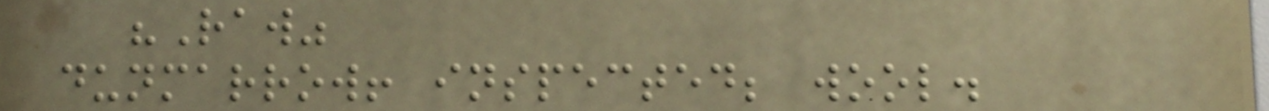"Raw"
dunmarrow! inspected; wool.
